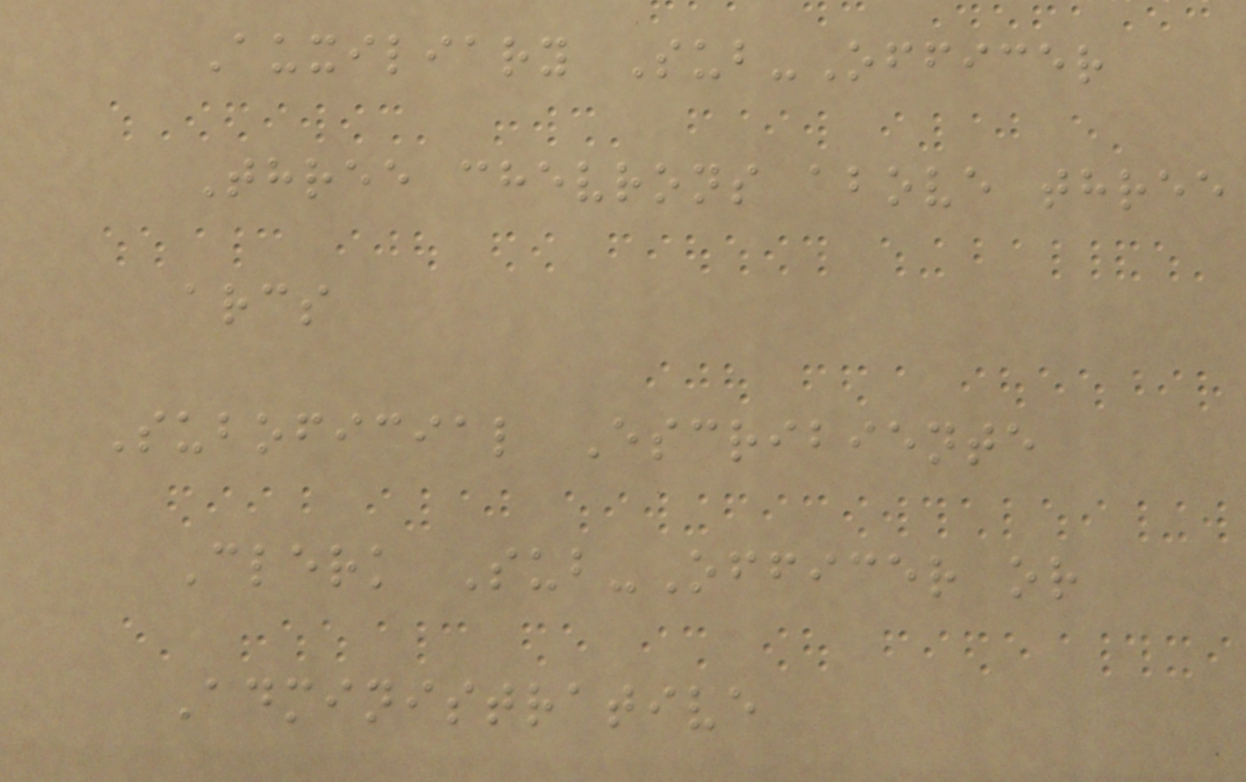Auxiliary Sub-Officer
Three chevrons above three
arcs
Suboficial Escribiente
Clerk Sub-Officer or
Administrative
